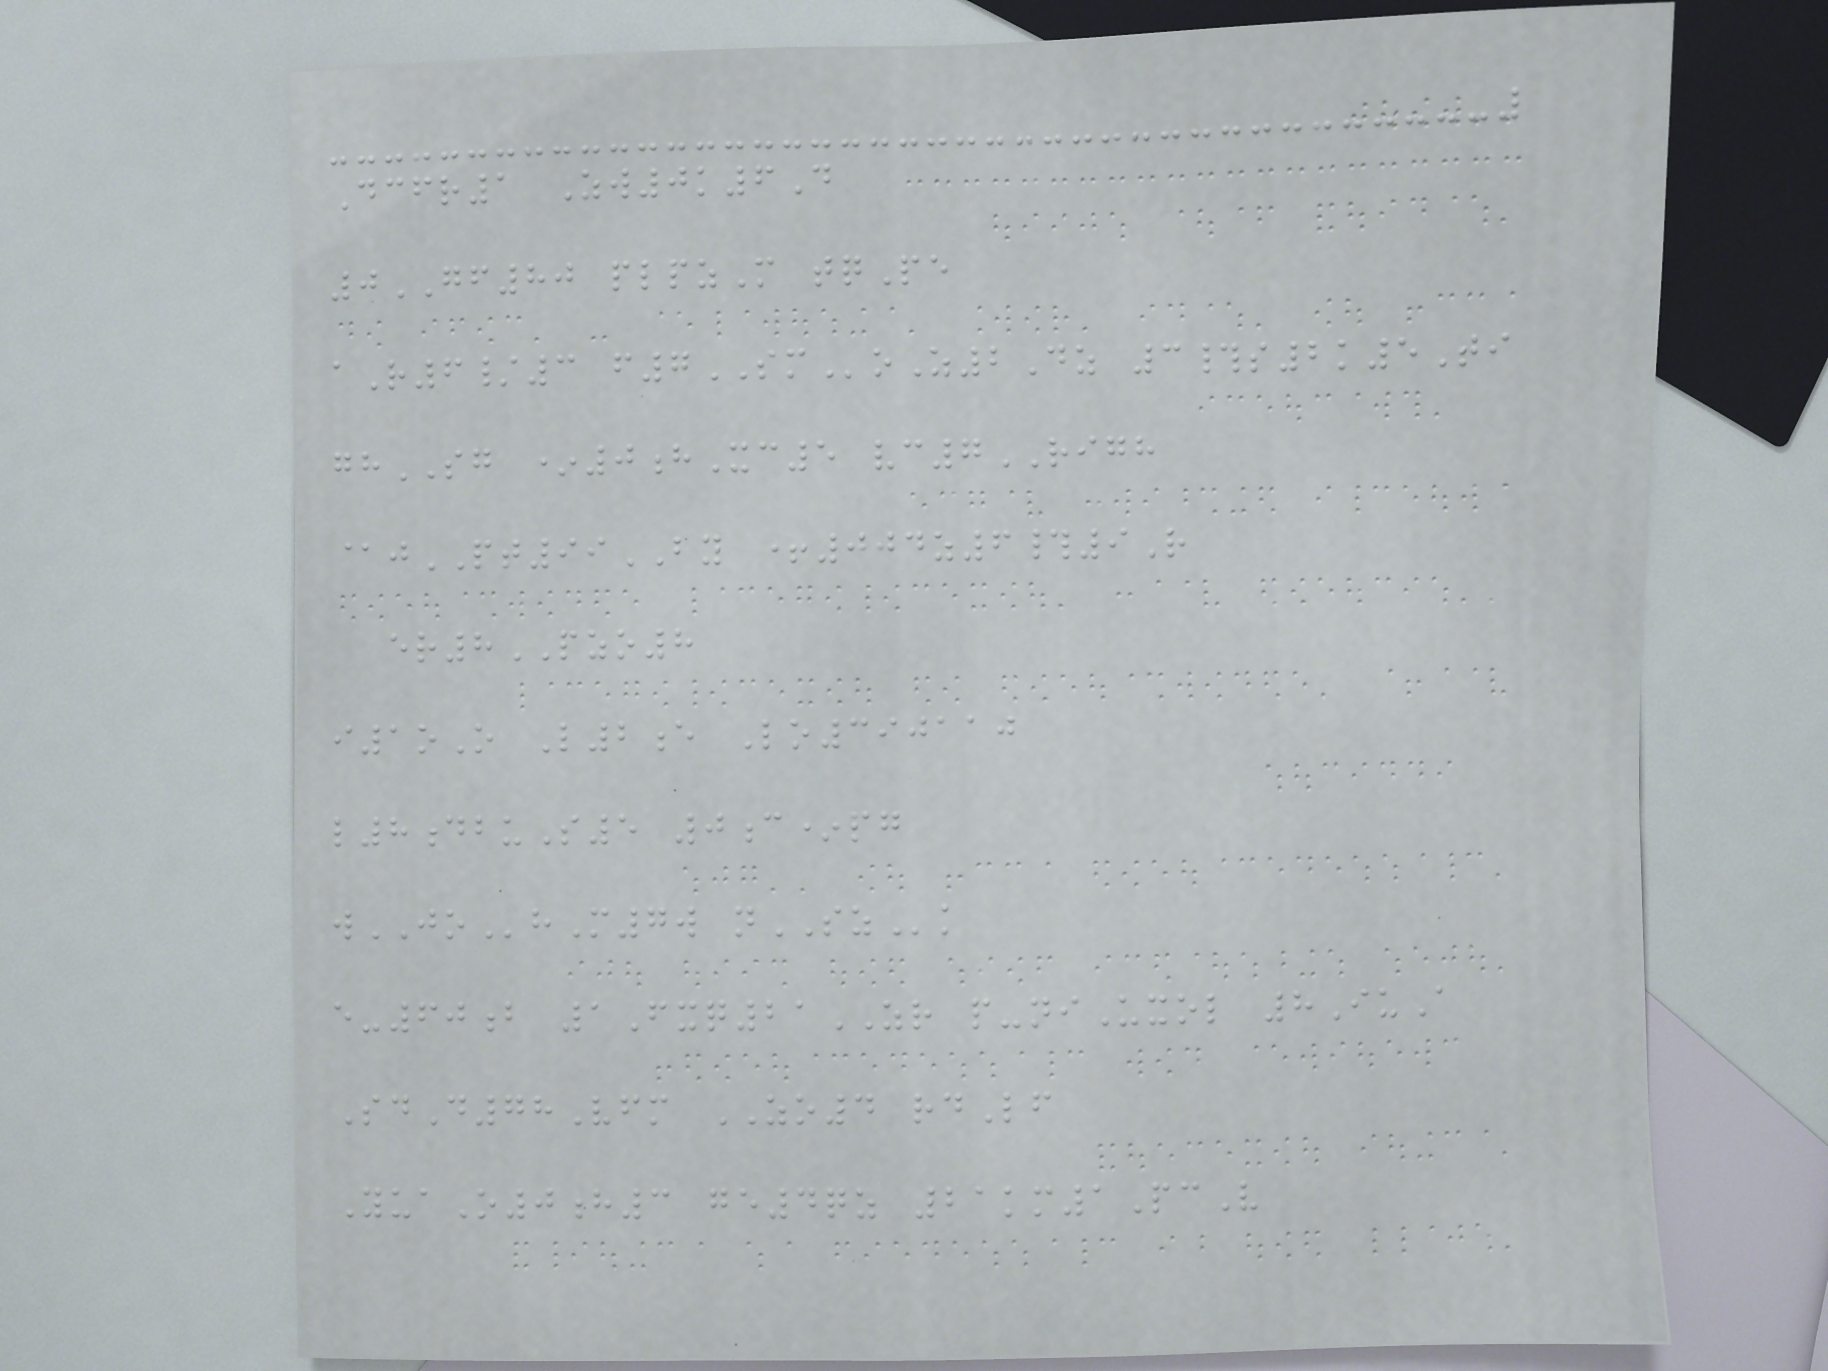Dcfr1 Zw0k6D
0GF80 plpzM tqPe
aR6/3 f7SMoZ2Dz 3#s2k5Ti
ghSG *0hXc5 vc7RIGH
@jPT99BY +004z6#9R
er8PZO8
i1oO L2e Lo390110
l8dbuS5 0c*pg
wJOhM7w nSZk
e-60b 1Fxq21ZR p-niUxol 8IuA
SdD78Vfm ZO4 rdLf
YuaO0h3 ge4qz 21km1PcV
